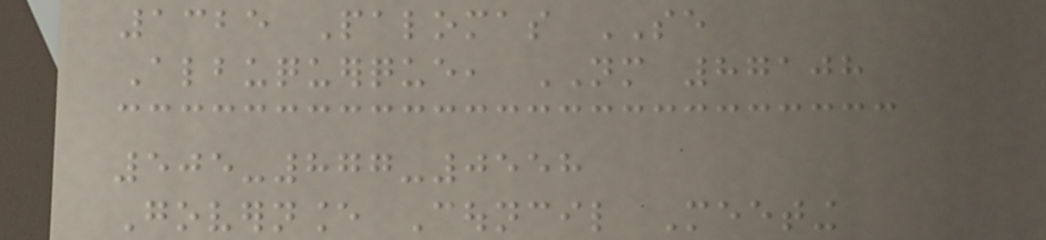1325 Palomas SE
Albuquerque, NM 87108
505-877-0558
Governance Council Meeting
